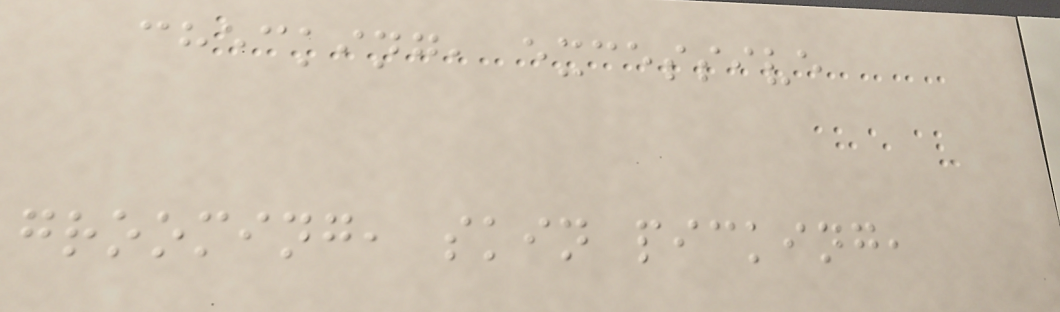checking, excessive
grooming, skin picking,
